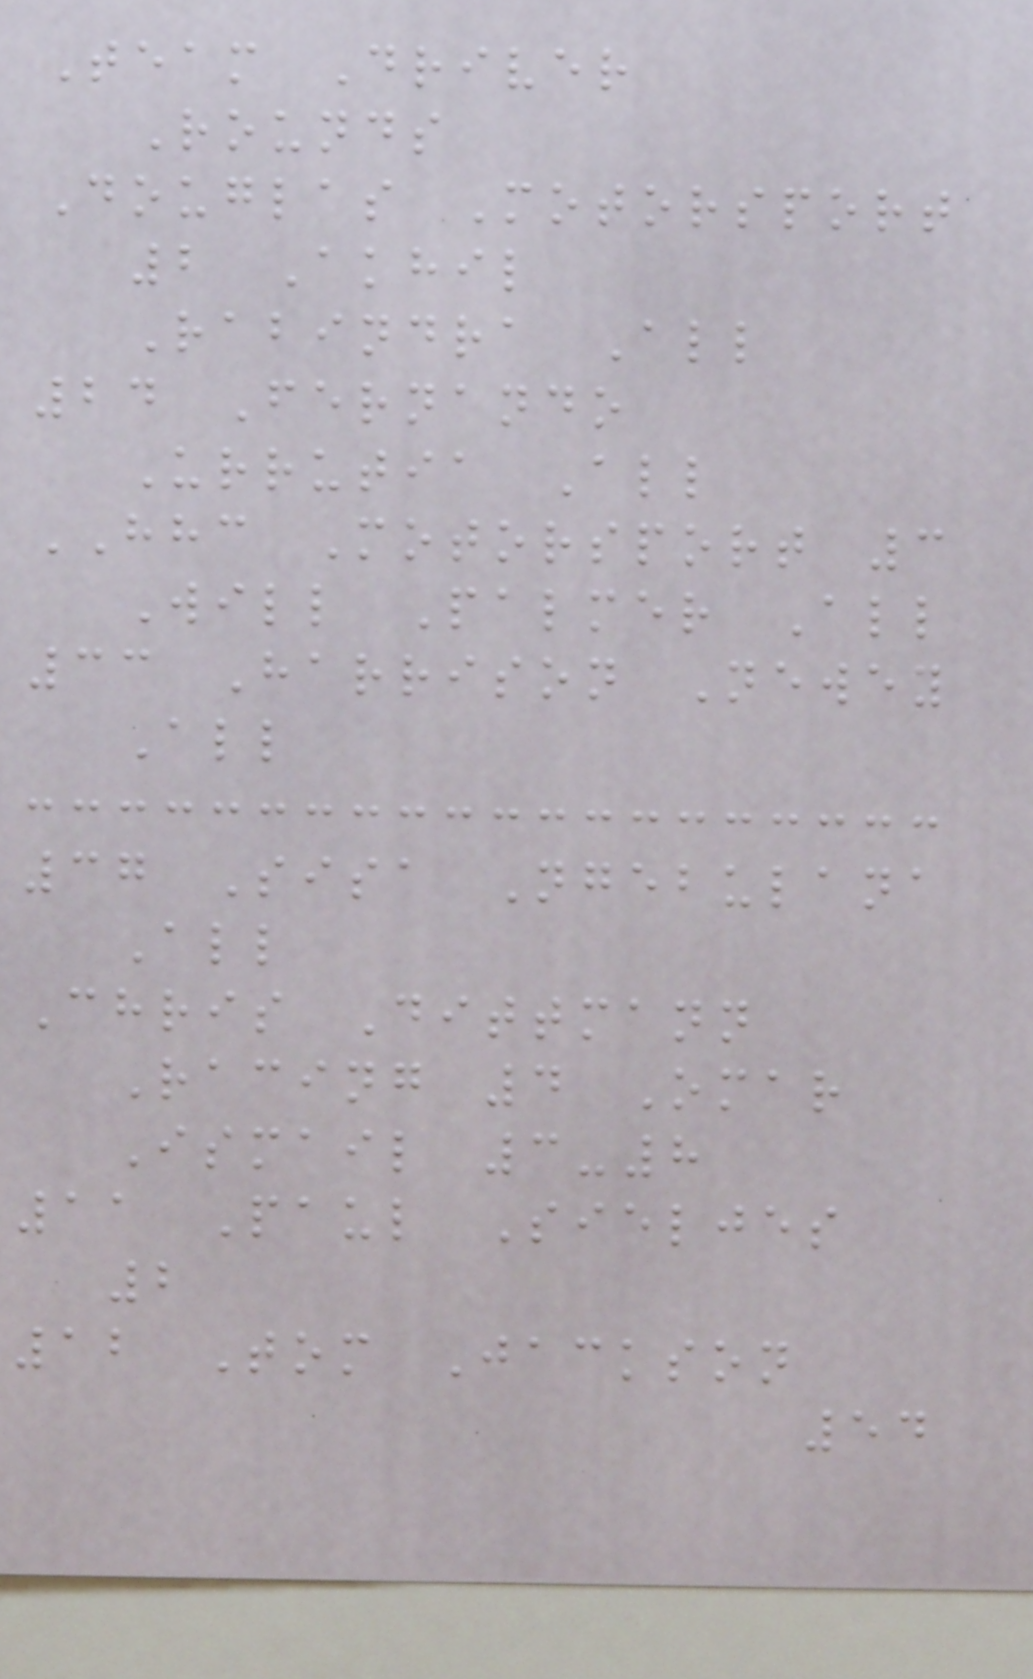Team Driver
Rounds
Douglas Motorsport
2 Akhil
Rabindra All
24 Fernando
Urrutia All
HHC Motorsport 3
Will Palmer All
33 Harrison Newey
All
37 Sisa Ngebulana
All
Chris Dittmann
Racing 4 Omar
Ismail 3-8
11 Paul Sieljes
2
12 Tom Jackson
54
